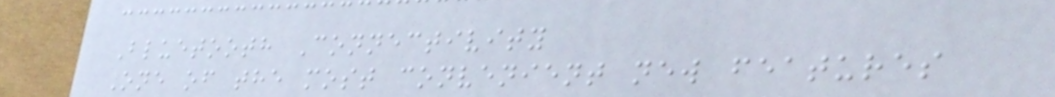Bluetooth Connectivity
One of the most convenient new features
